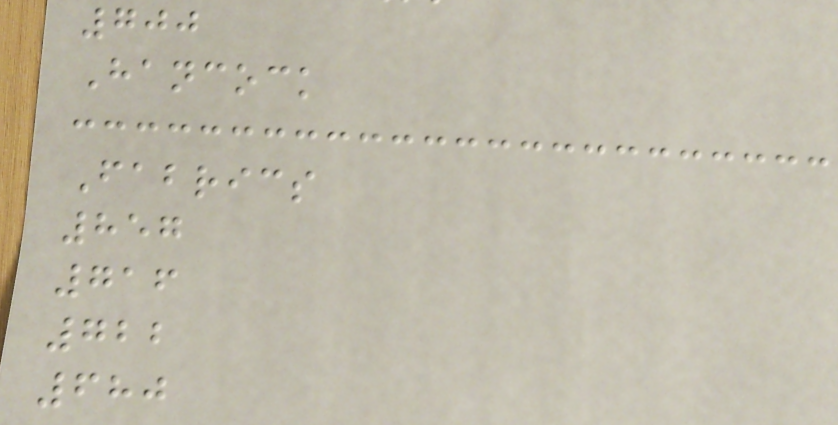700
Hancock
Fabrics
857
716
722
680
